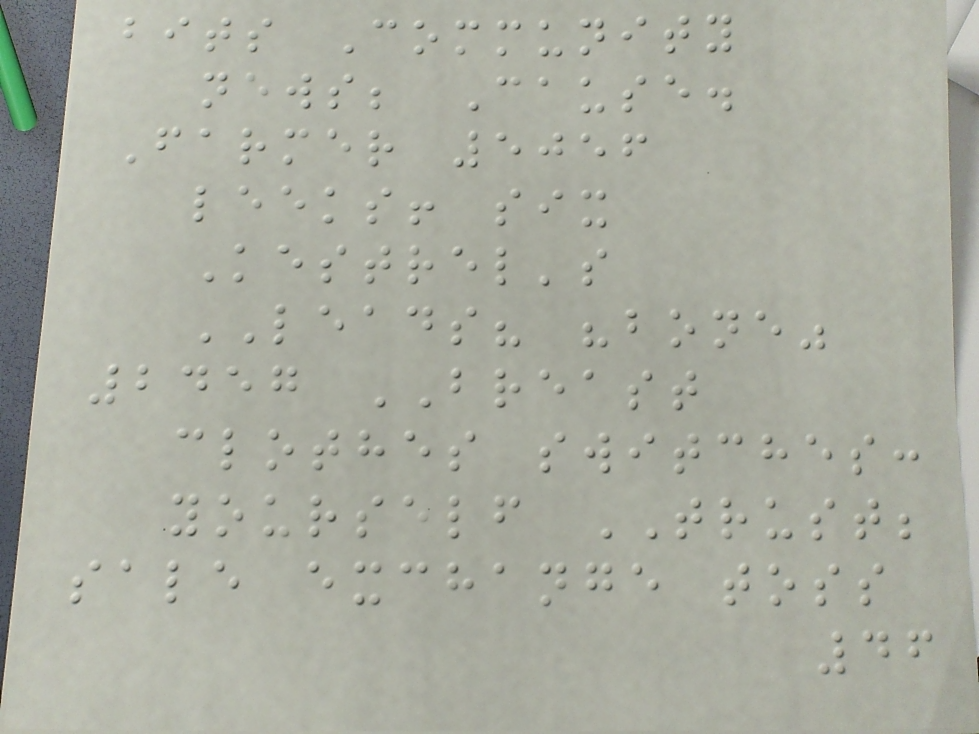bits Community
news; Cause.
Farmer 5056
leeks! six
Kestrel's
LEADS? "bone"
2457 BREAST
clothes switches:
yourself TRUST;
sale exchange toss
46
